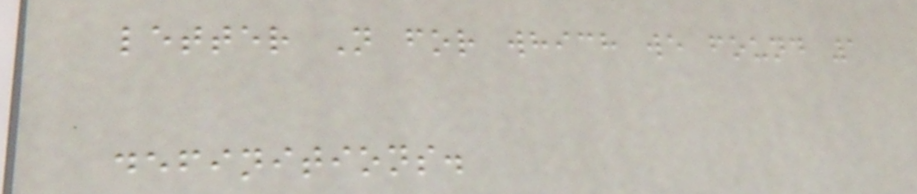letter N for which we found 1
definitions.
